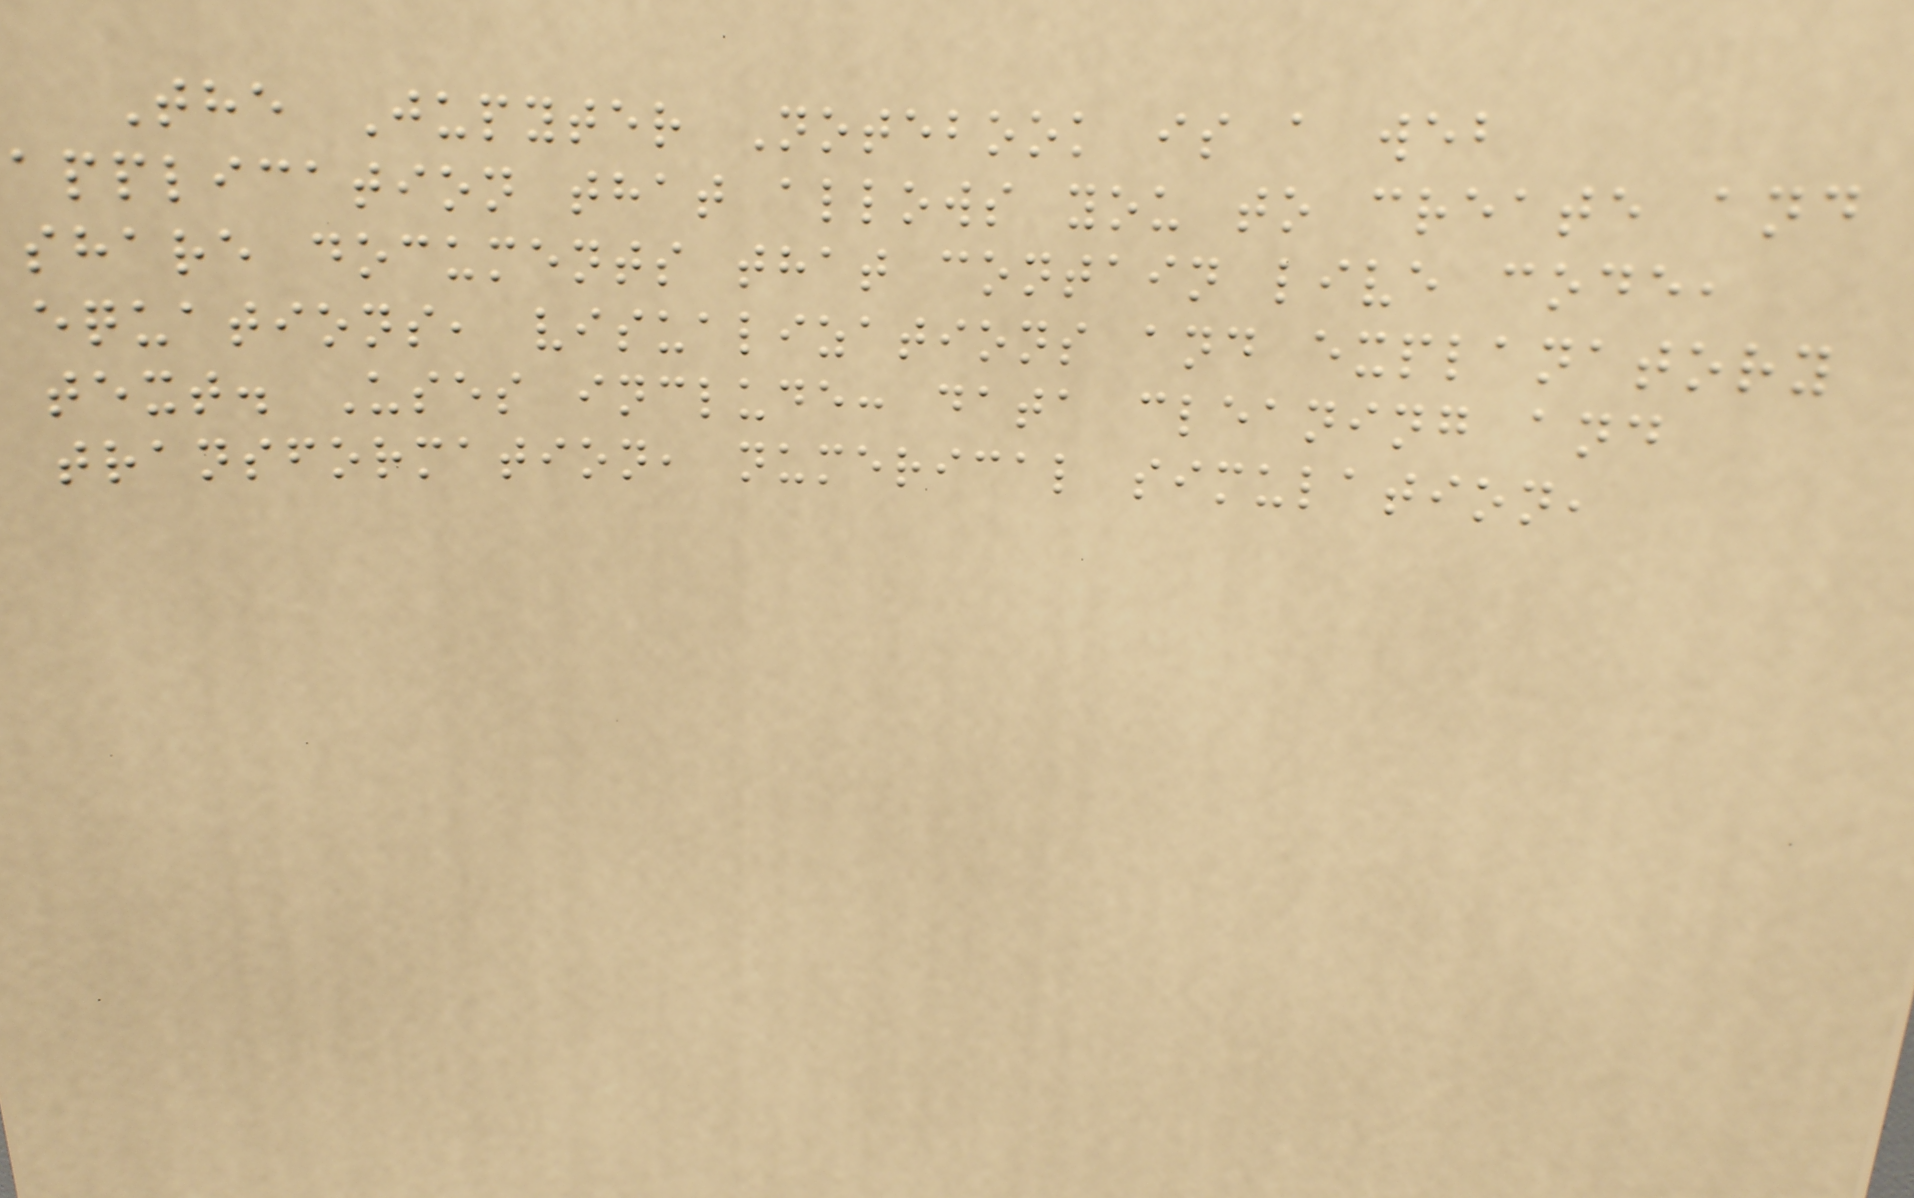The Jupyter Notebook is a web
application that allows you to create and
share documents that contain live code,
equations, visualizations and explanatory
text. Uses include: data cleaning and
transformation, numerical simulation,
